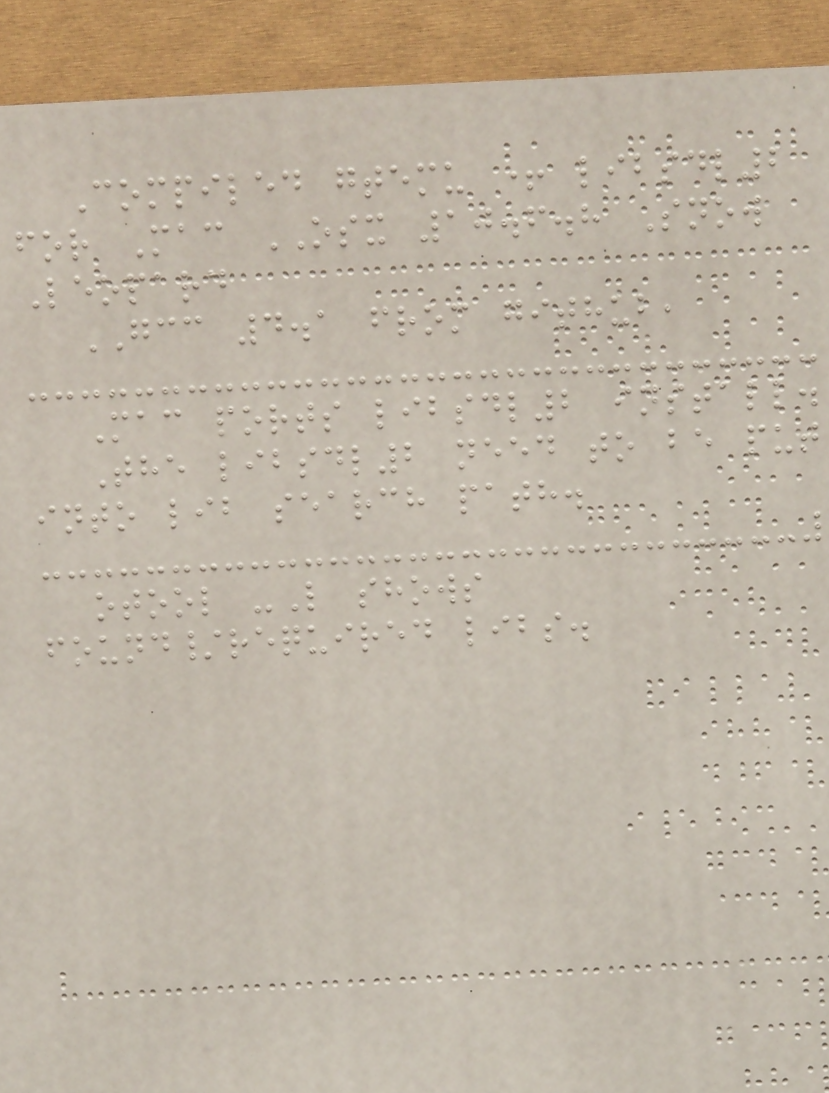Compiled gtemu + libsdl2
for Mac OSX 10.6.8 Snow
Leopard
GCC 4.1 from github,
Mac ports libsdl2 install.
The libsdl2 need to be put
into lib search path.
otool -L shows
found/required libs.
